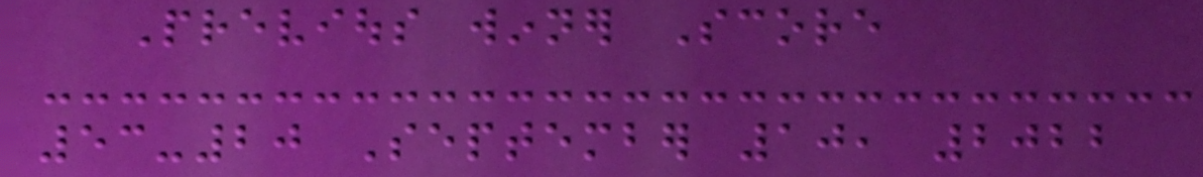Previous winner Score
53-20 September 10, 2022
